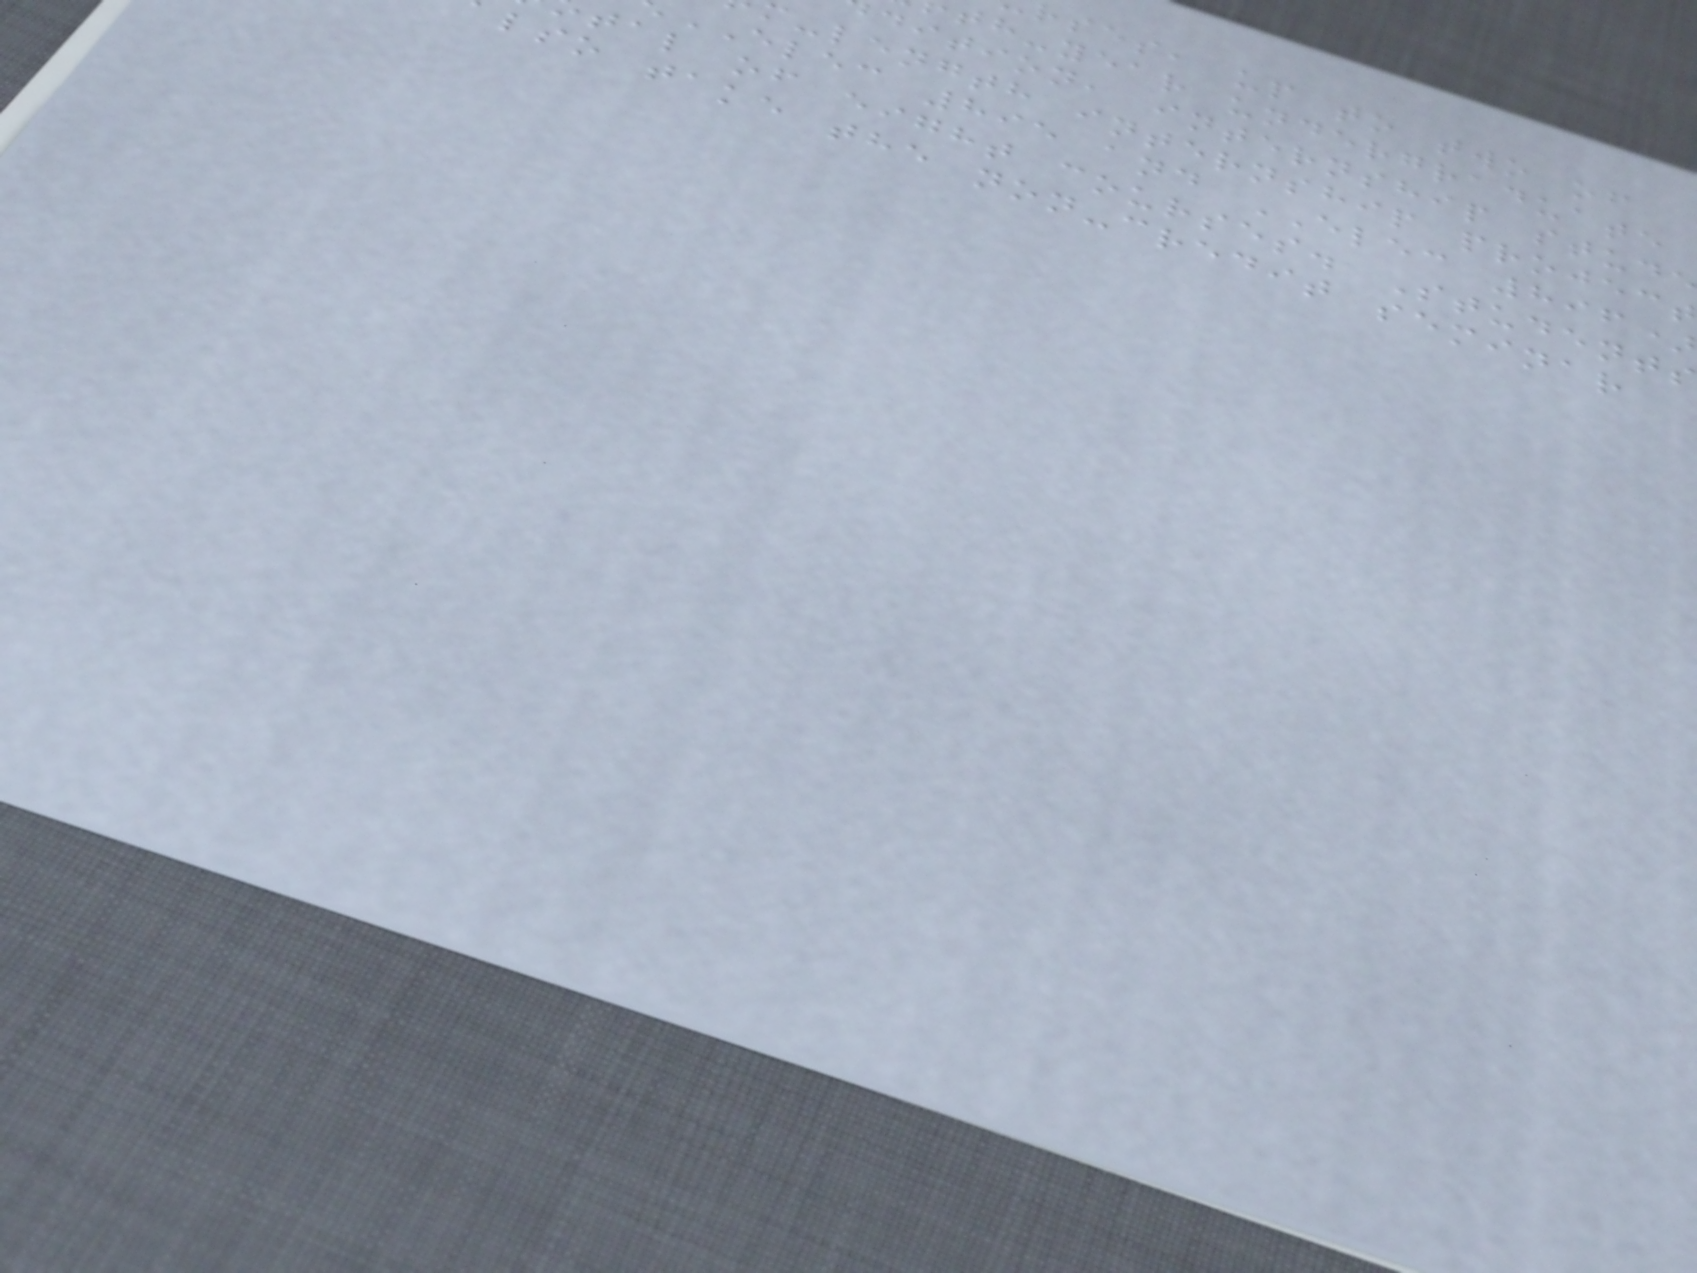rses, up to two of
th-year undergraduate
dition, internship stude
-length internship project
ELEC 895 and ELEC 896)
tal of eight courses. Students
lso take the non-credit seminar
